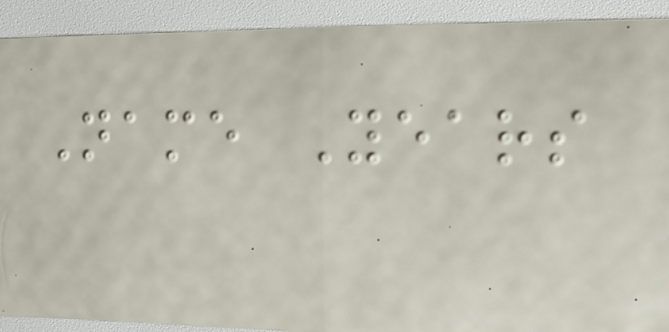Name Years
